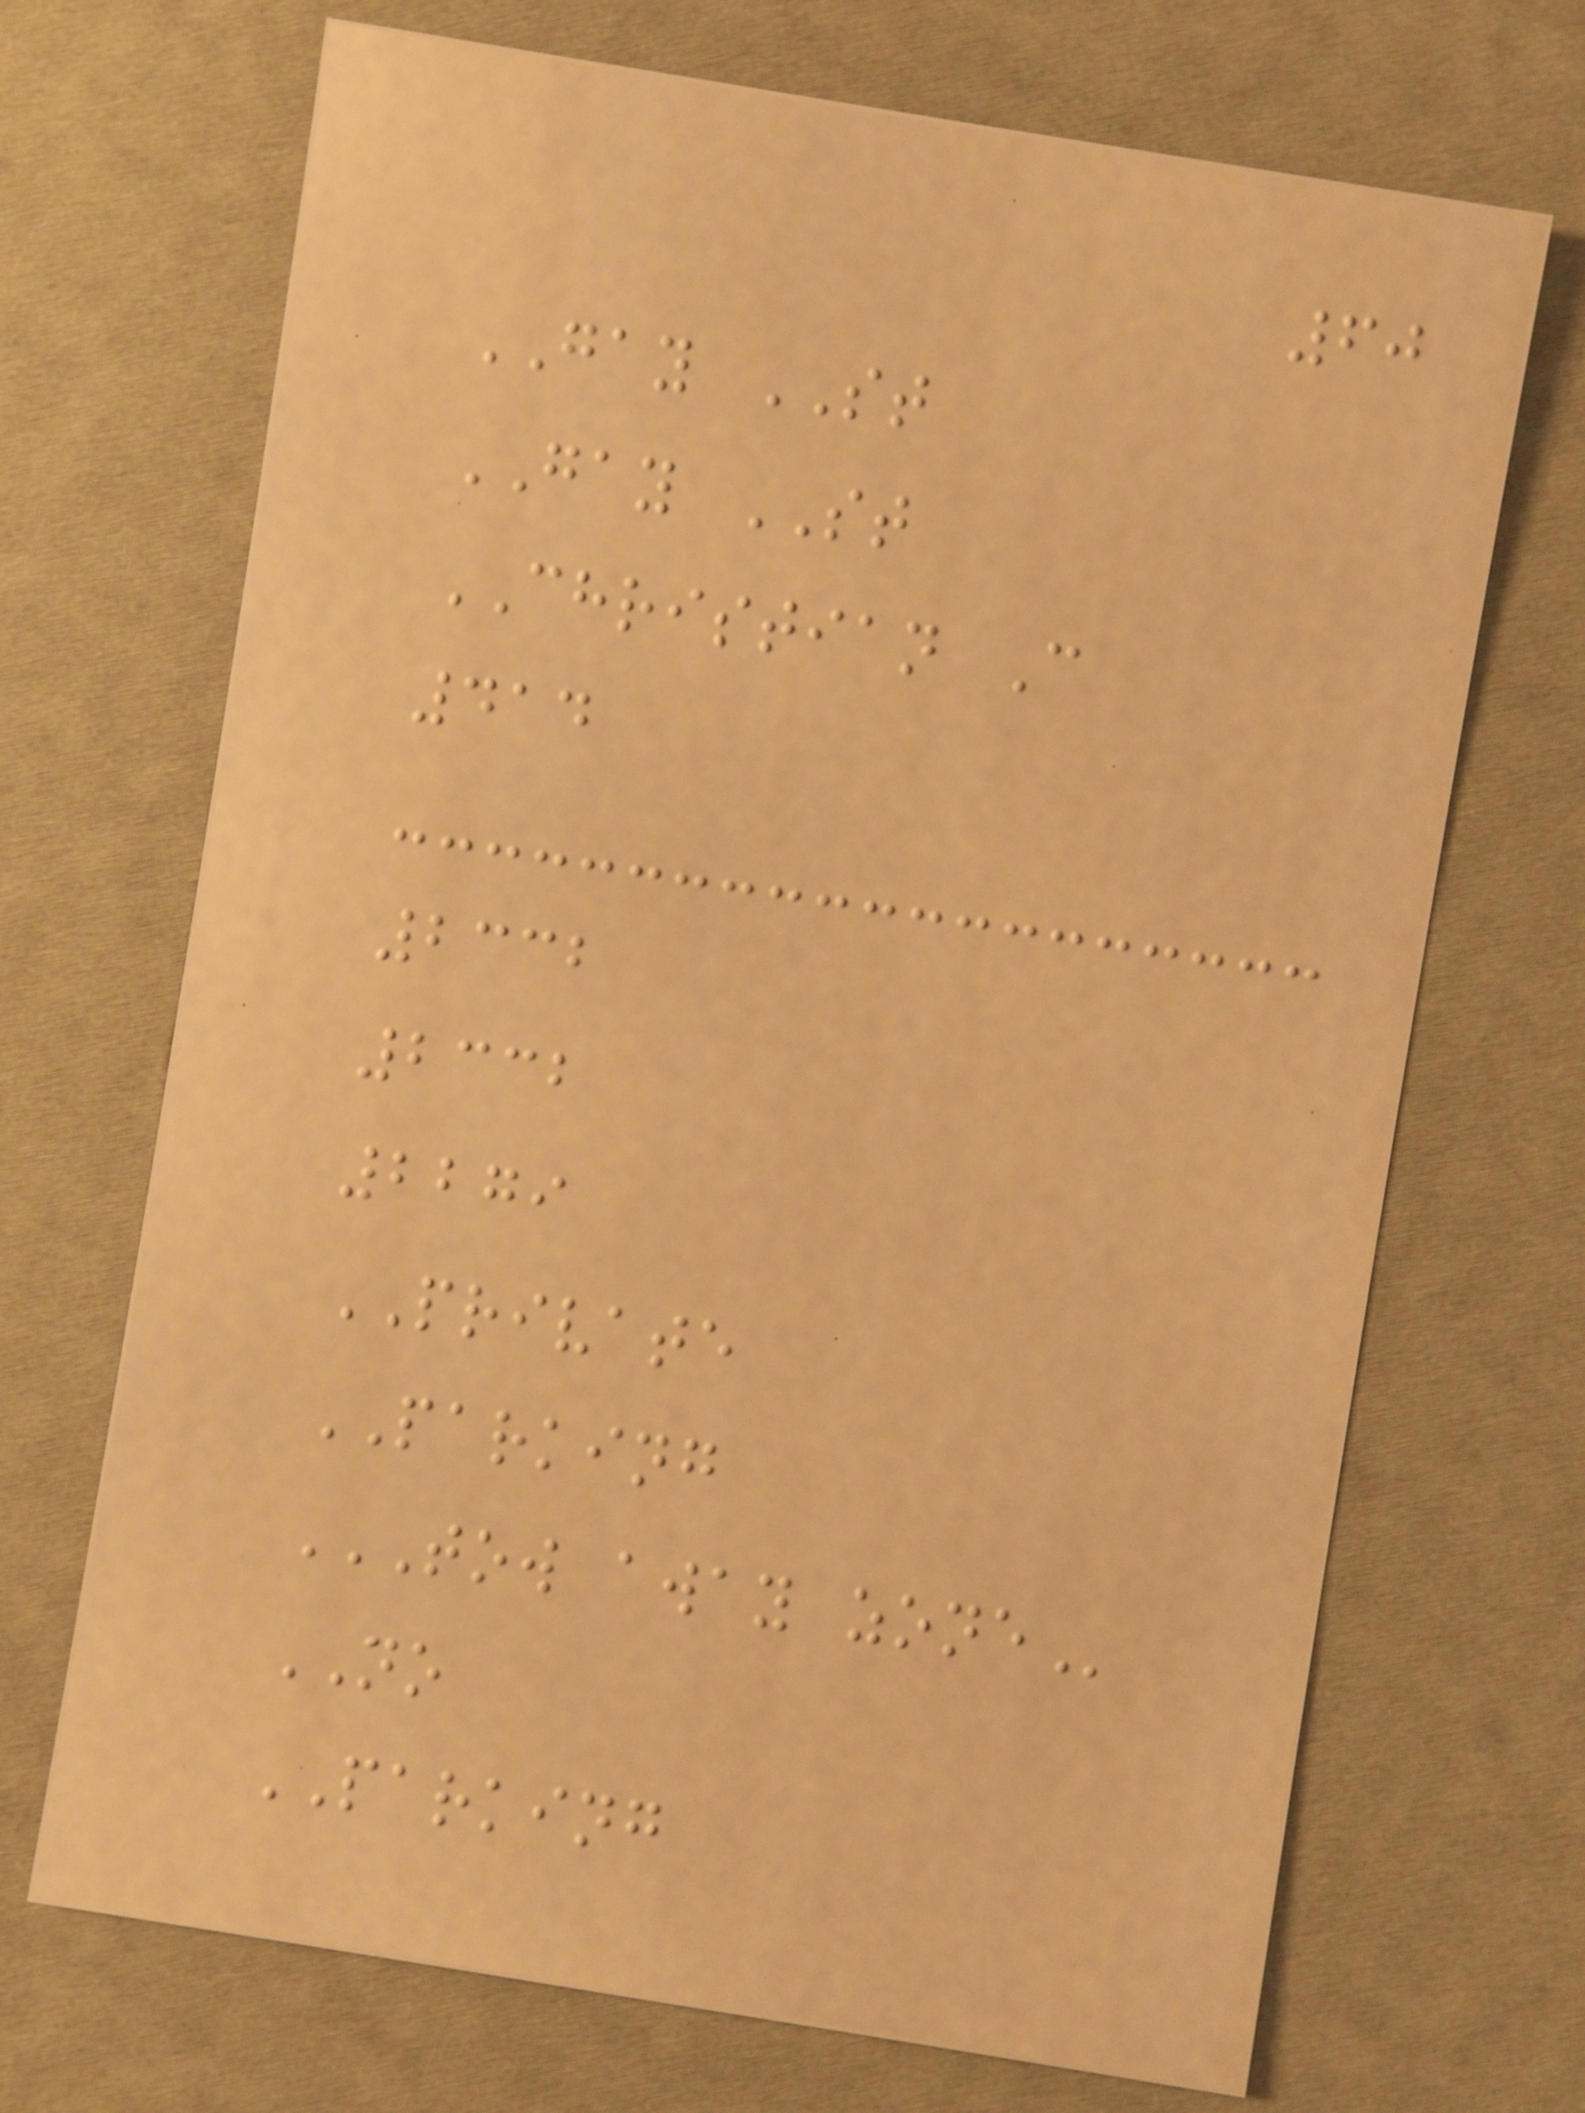60
GAY ST
GAY ST
CHRISTIAN C
414
2332
2332
2279
PRIVATE
PARKING
TOW AWAY ZONE
NO
PARKING
